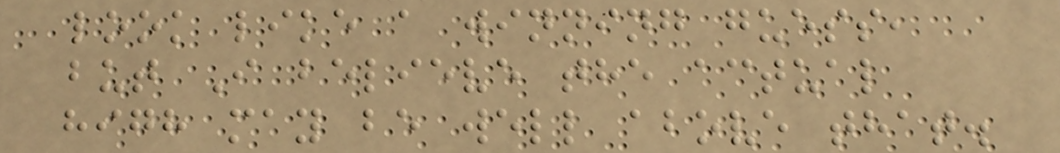look like a winning guess,
but I believe the actual
high may be well above that.
